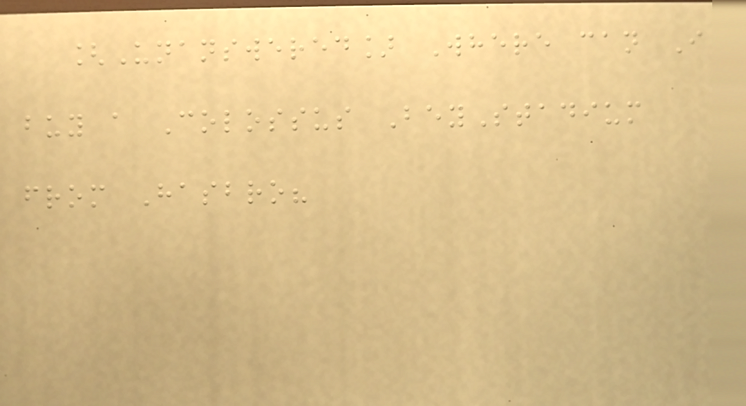[Unanswered] Where can I
buy a Colossus BeyStadium
from Hasbro?
